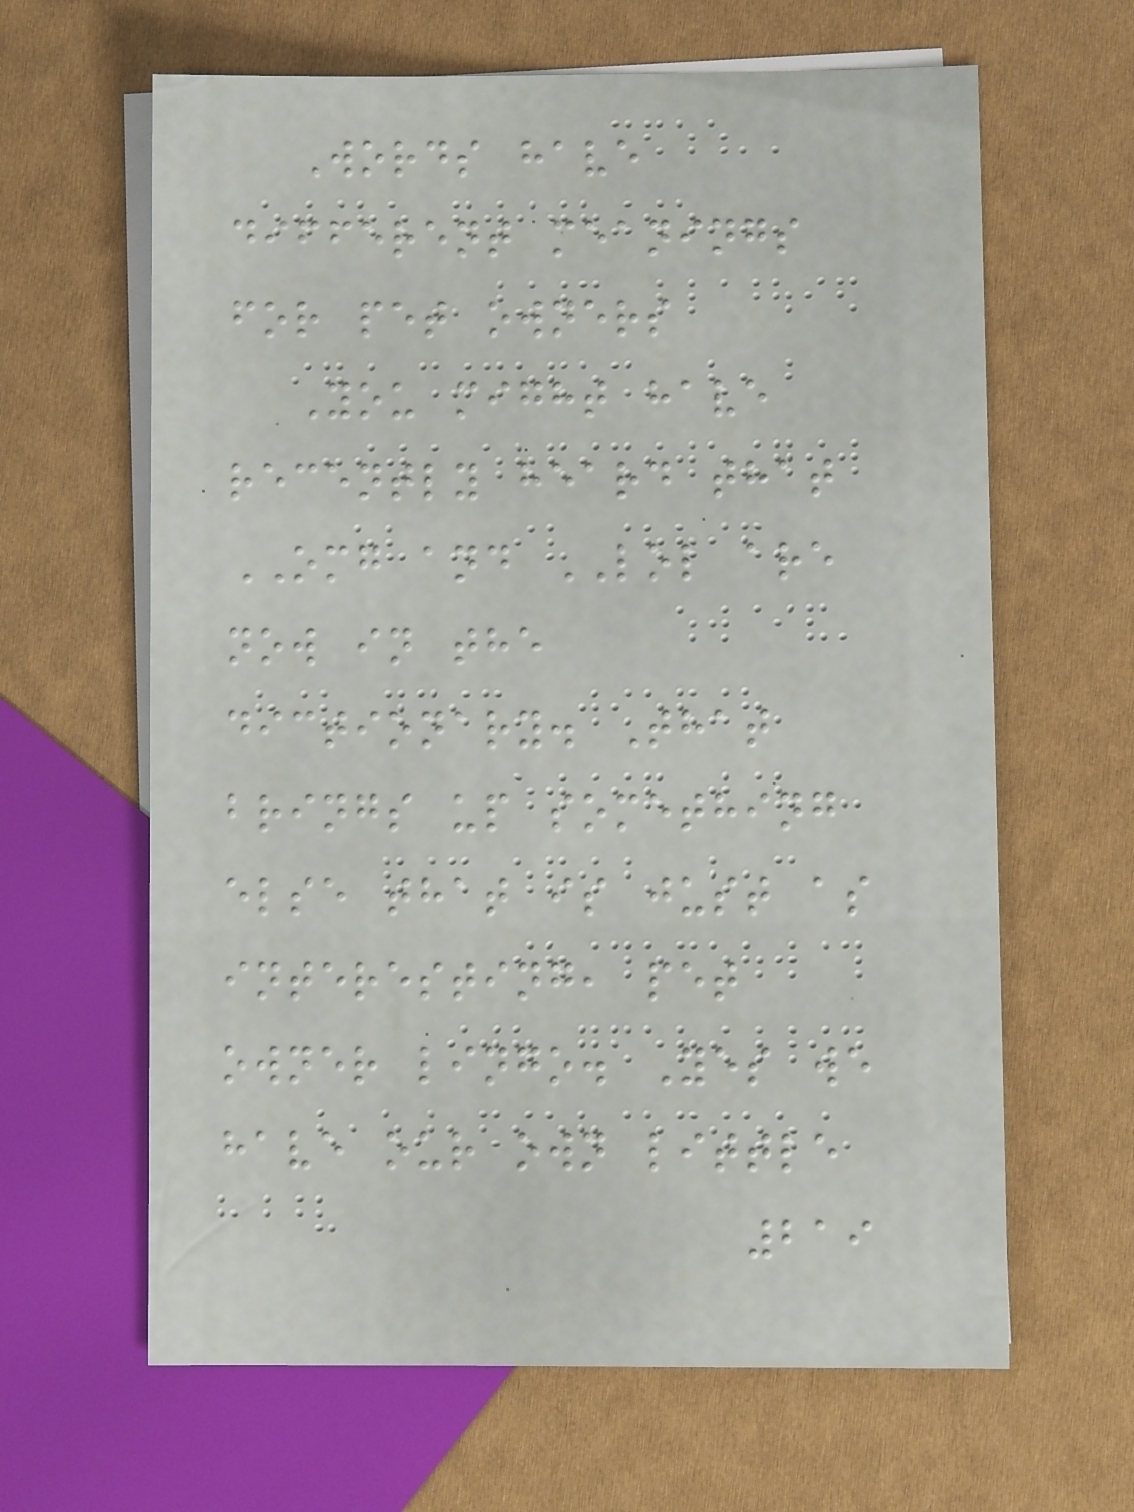Words have
different meanings
for pet owners
You might have
recently heard that
OMG and LOL are
now in the
dictionary. That
brings up something
else that is just as
interesting, pet
owner lingo. Yes we
have our own little
219
